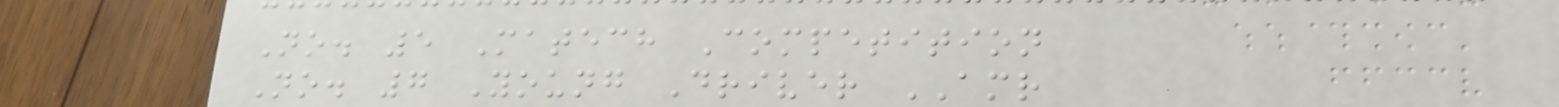No. 5 Matech Competition
No. 7 Young Driver AMR
